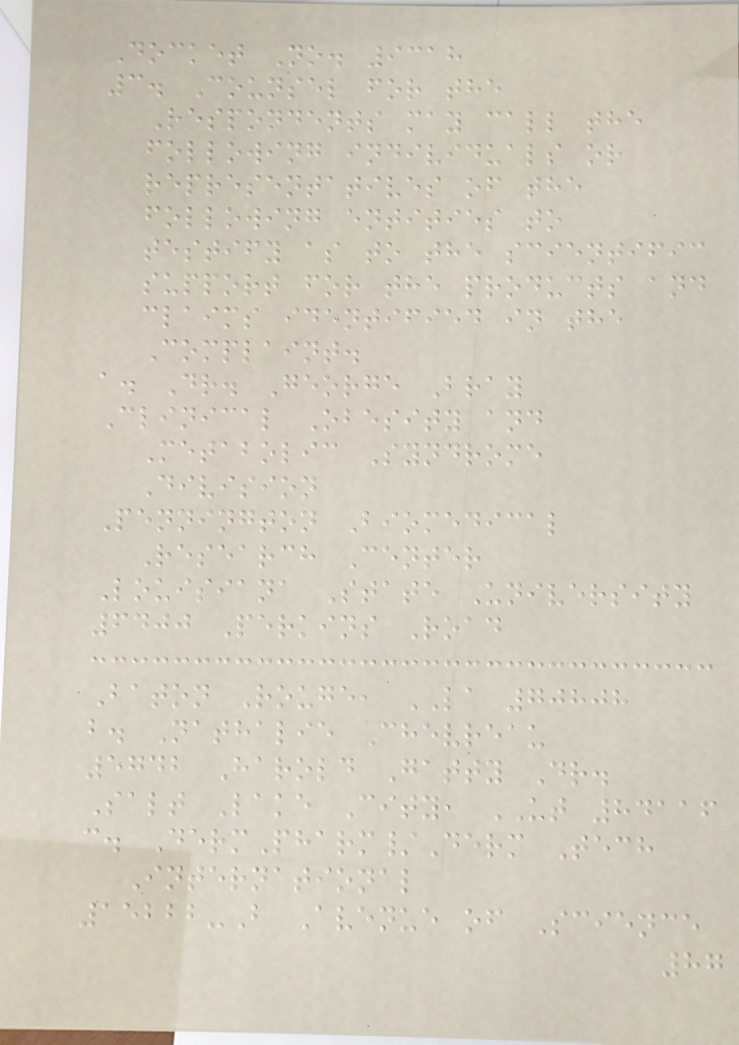Docket No. 9318
3. Counsel for the
Respondents may call the
following individuals or
representatives of the
following entities to
testify as to the scientific
support for the products and
claims identified in the
Complaint.
a. Dr. George Bray
Clinical Obesity and
Metabolic Syndrome
Division
Pennington Biomedical
Research Center
Louisiana State University
6400 Perkins Road
Baton Rouge, LA 70808
b. Nathalie Chevreau
5742 Harold Gatty Dr.
Salt Lake City, UT 84116
c. DermPharm/Derm Tech
International
15222-B Avenue of Science
87
